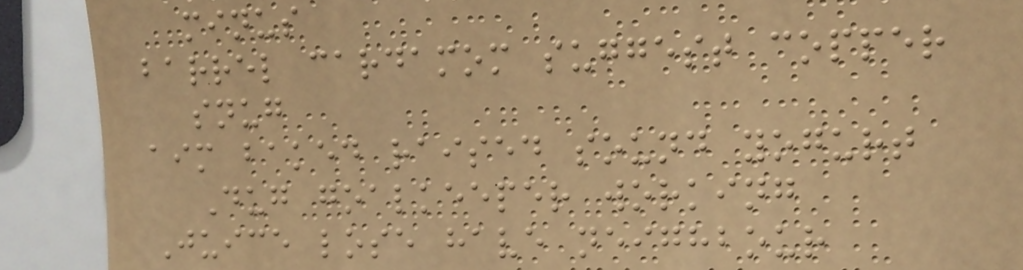minus
barrel cardamom suggest copper
snug
aim baked raised sound yogurt
Dug goalkeeper working
Juice lose have neighbour
